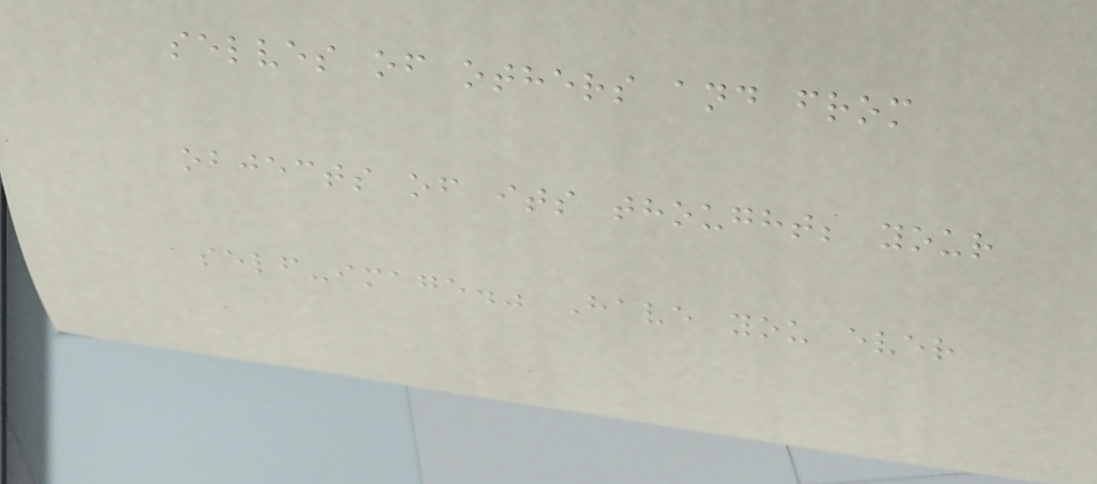selves of others and from
objects of its thought; your
self-image." Have you ever
